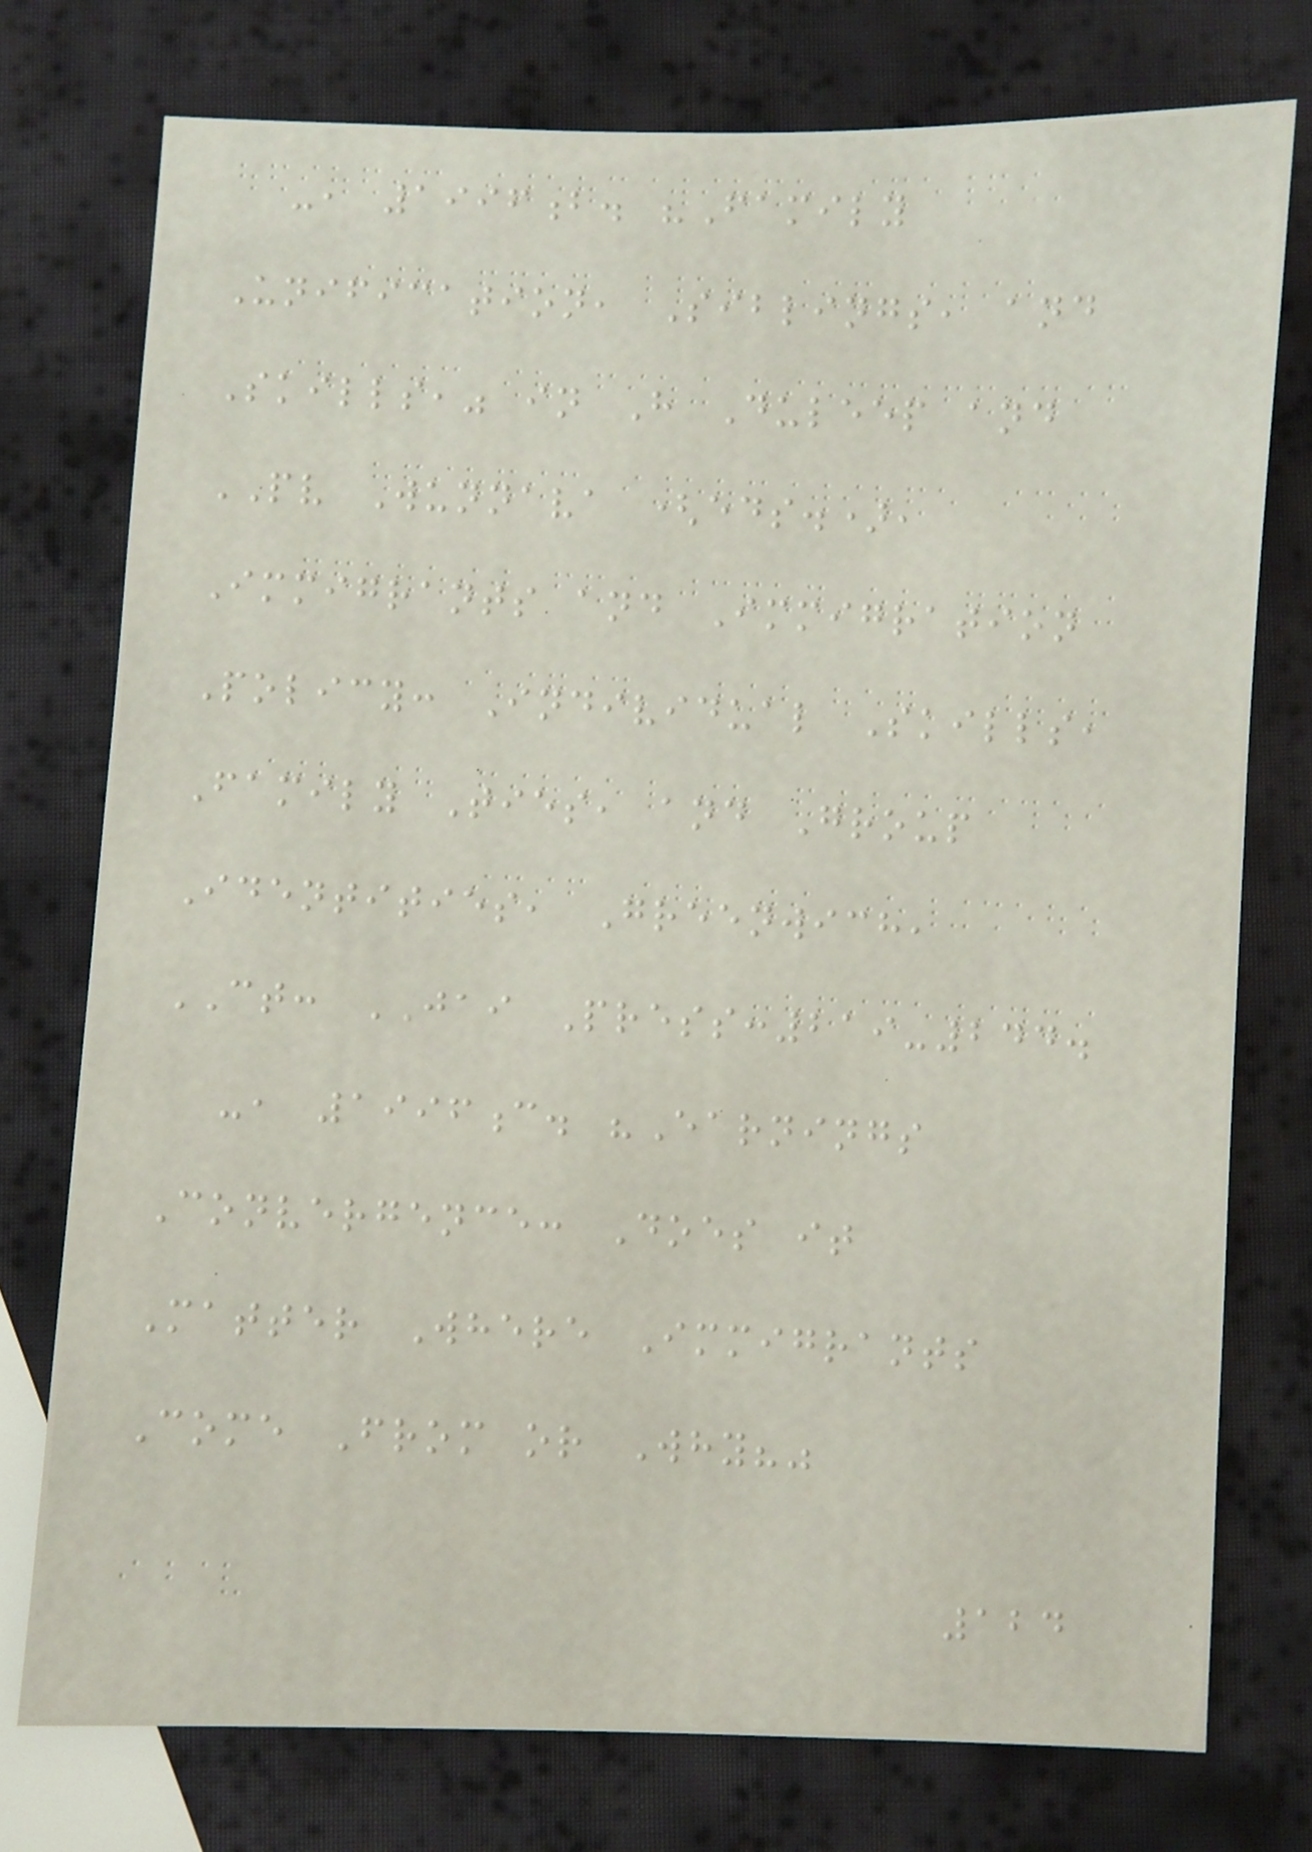-, 1996b. "Family
Unification, Siblings, and
Skills," in H Duleep and
PV Wunnava (eds.),
Immigrants and Immigration
Policy: Individual Skills,
Family Ties, and Group
Identities, Greenwich,
CT: JAI Press:219-244.
-, 1996c. "Earnings
Convergence: Does it
Matter Where Immigrants
Come From or Why?"
124
